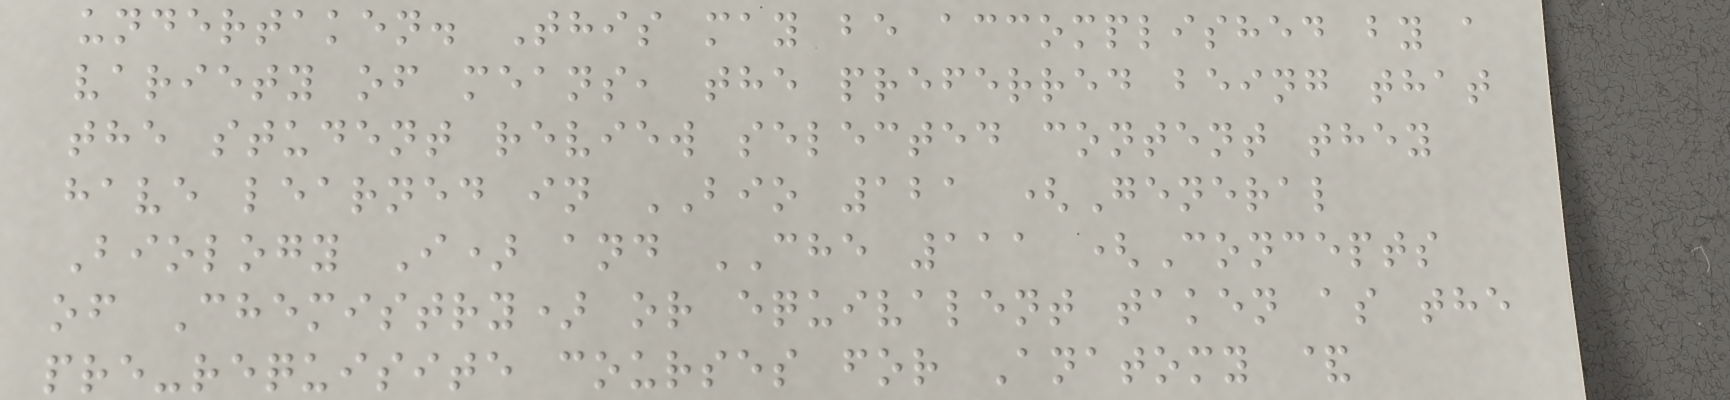undertaken. This may be accomplished by a
variety of means, the preferred being that
the student review selected content they
have learned in BIO 121 (General
Biology I) and CHE 111 (Concepts
of Chemistry) or equivalent taken as the
pre-requisite courses for Anatomy &
